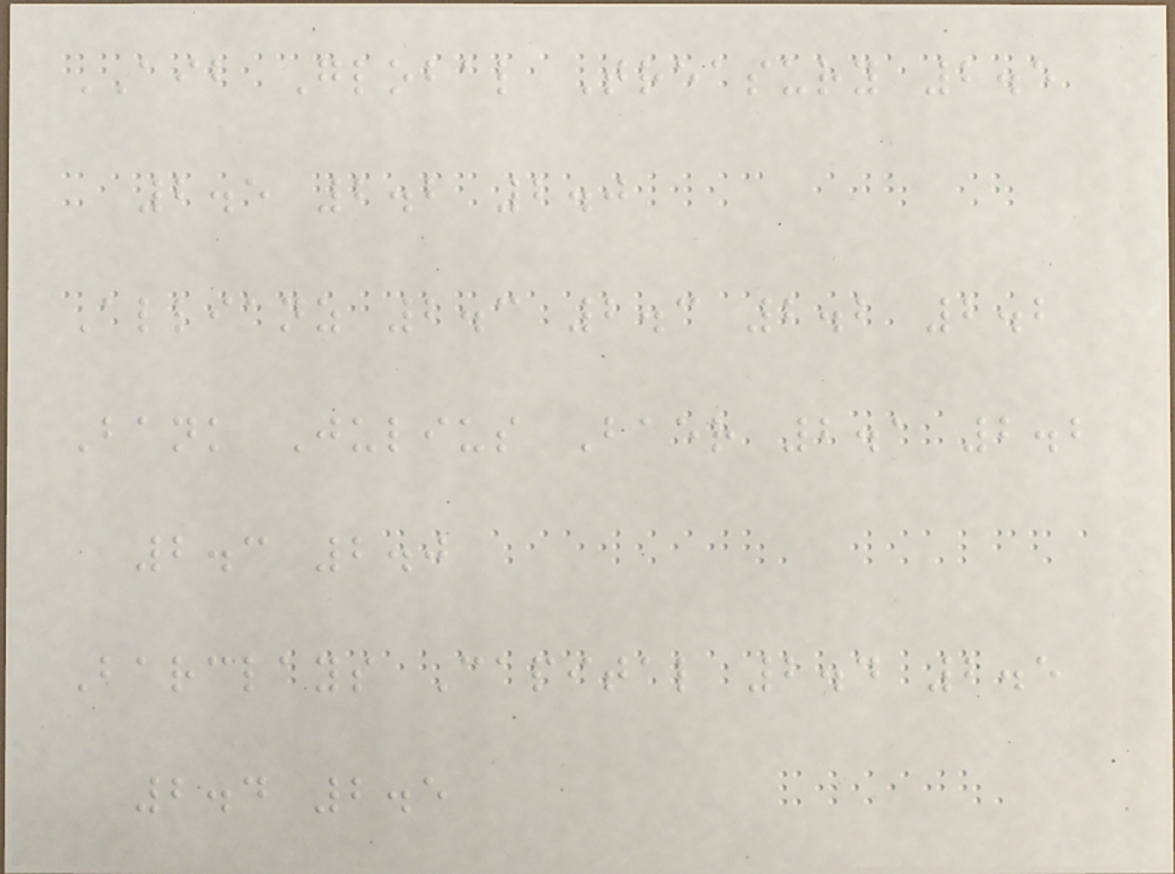AIB Global Treasury 2.5
2.5 2.2 2.0
Allianz 2.3 2.3 2.2 2.2
Bank Julius Baer 2.1 2.2
2.3 2.0
Barclays Capital 2.4 2.5
2.4 2.5
